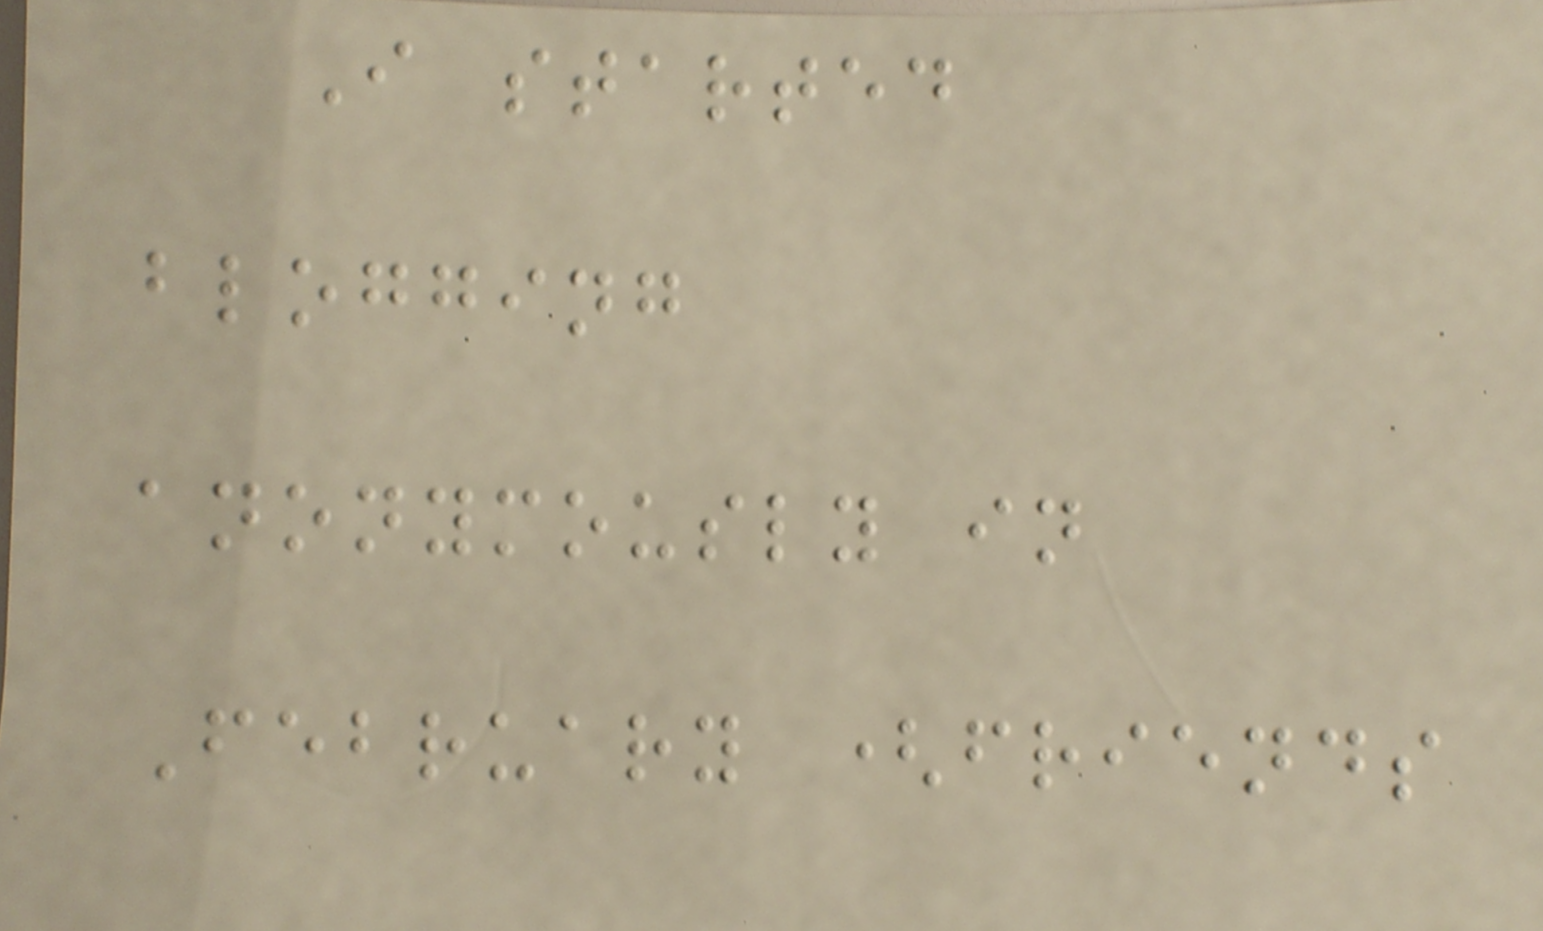I started
blogging
anonymously in
February (friends
